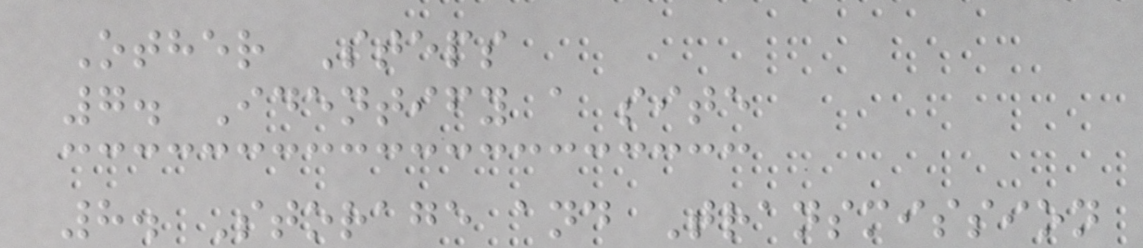Other Steps
7. Identify a site
8. Storage and Transmission
